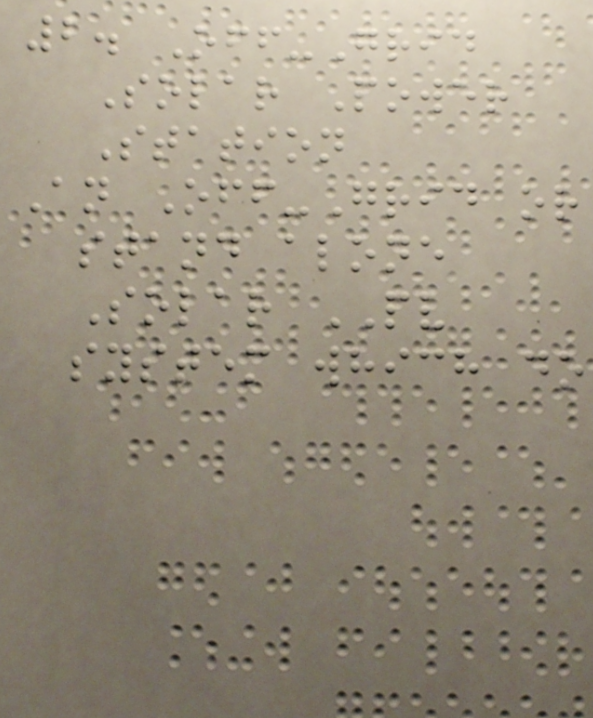2. Off-Grid
Solar Power
Station
An Off-Grid or
stand alone
Solar PV
system which do
